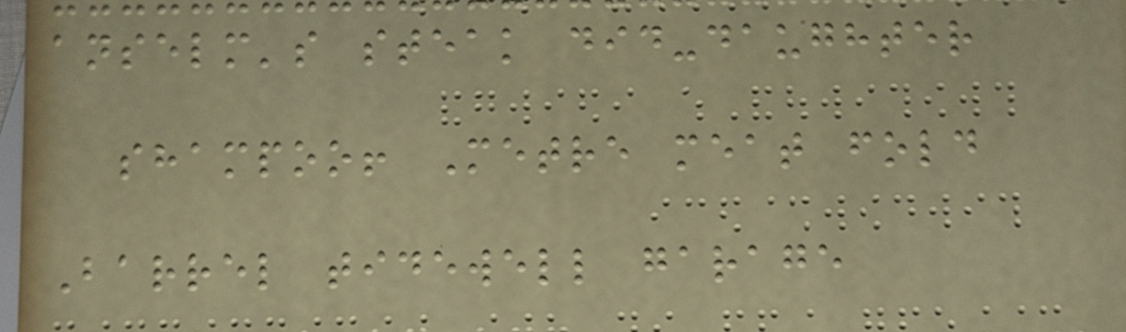anselm's steak did-daughter
shampoo! Metre meat fold
Barrel tidewell garage
